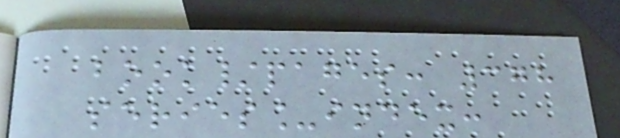book/pages: 378
series_index:
